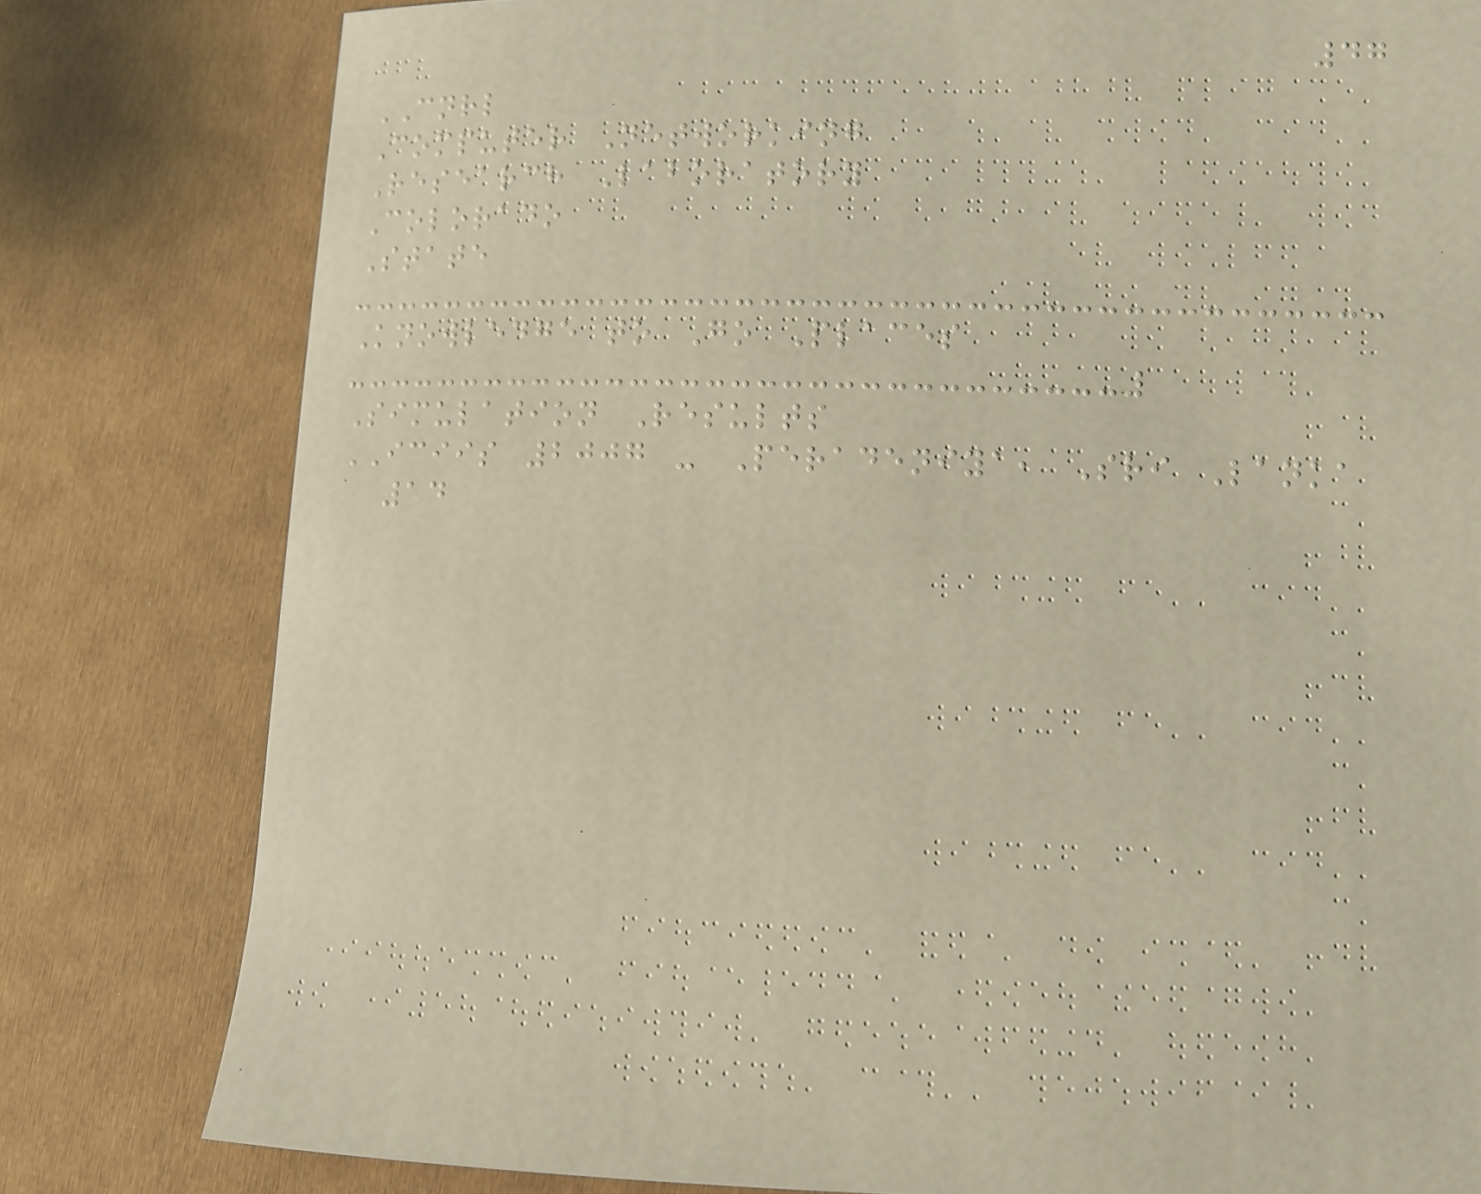47
CNRL
Computer Networking
Research Laboratory
Colorado
State
Knowledge to Go Places
Simulation Results
ICIIS 2007 - Peradeniya, Sri Lanka
14
